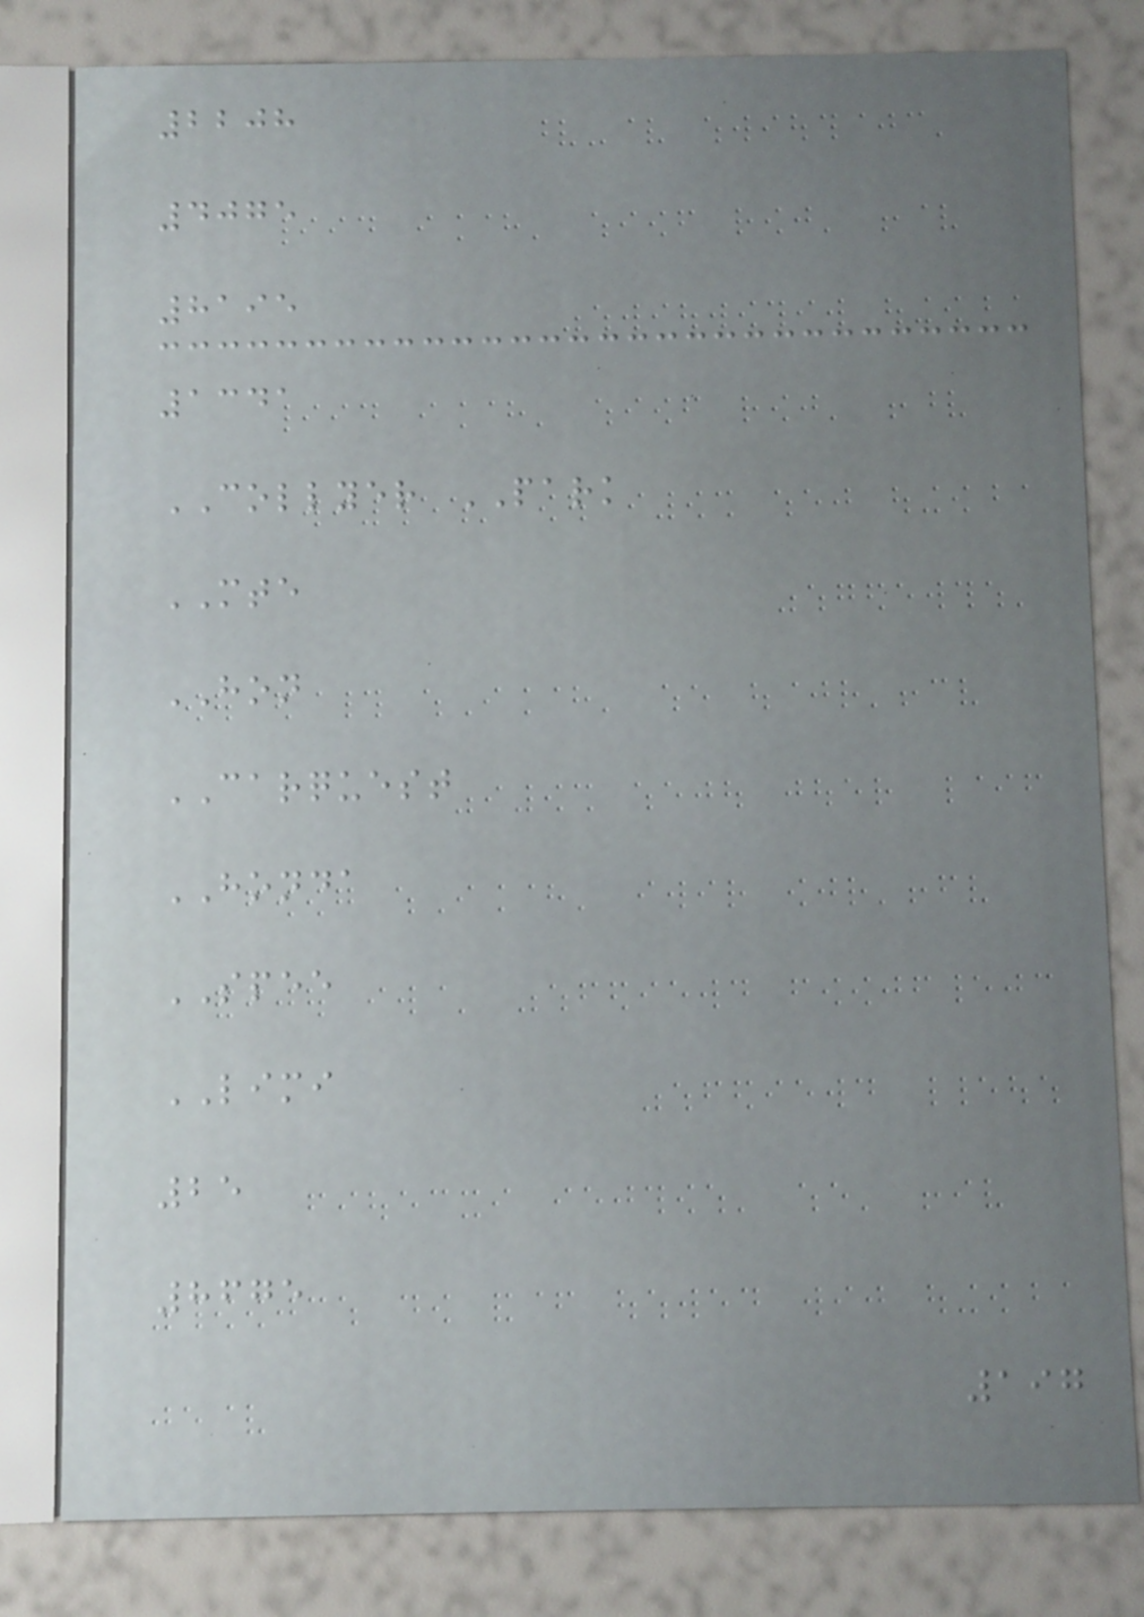2208
4075
8195
1341
COLLYER PARK
MTE
HON
CARQUEST
HONDA
SPEE
LIMI
25
8675
197
